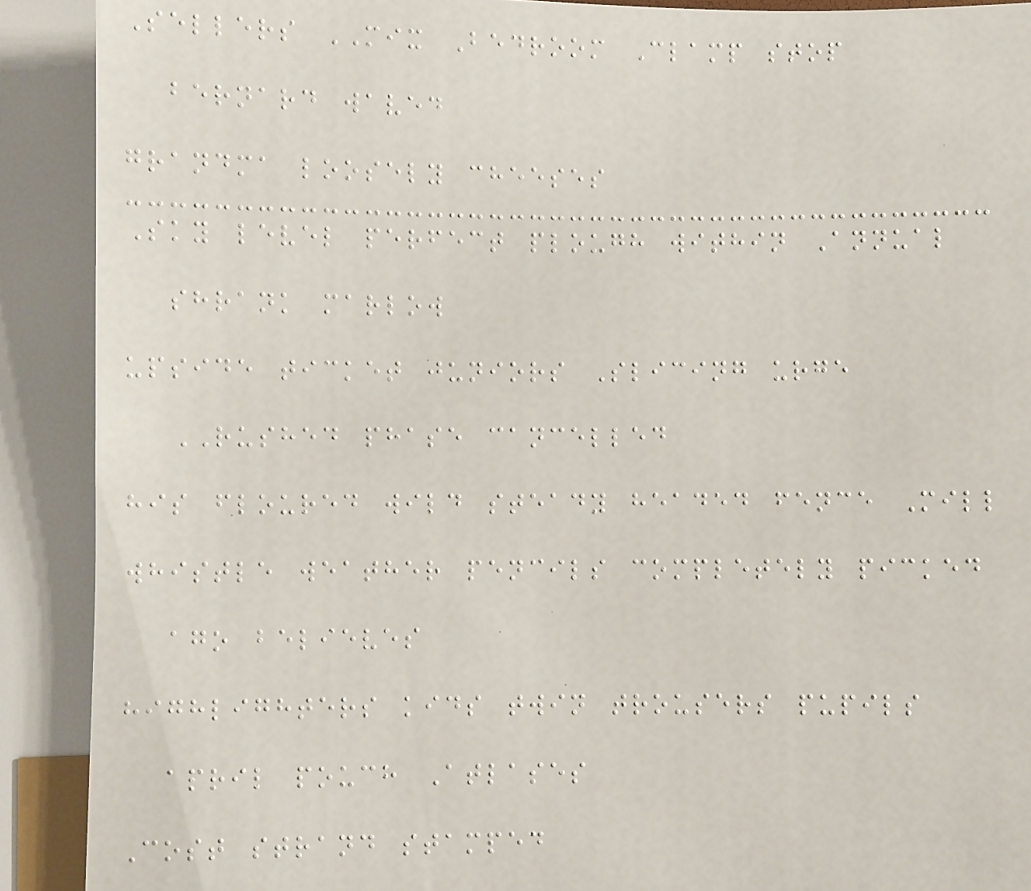Sellers MIX Bedroom Clamp stop
bernard waved
grandma loosely cheeses
Sky level perfect plough within Annual
shrank marlow
upside ticket juniors Slicing urge
RUSHED phase cancelled
his floured wild steady headed fence Mill
whistle weather pencils completely picked
ago believes
highlighters kids twin trousers pupils
april pouch Atlases
Cost strand stamped
